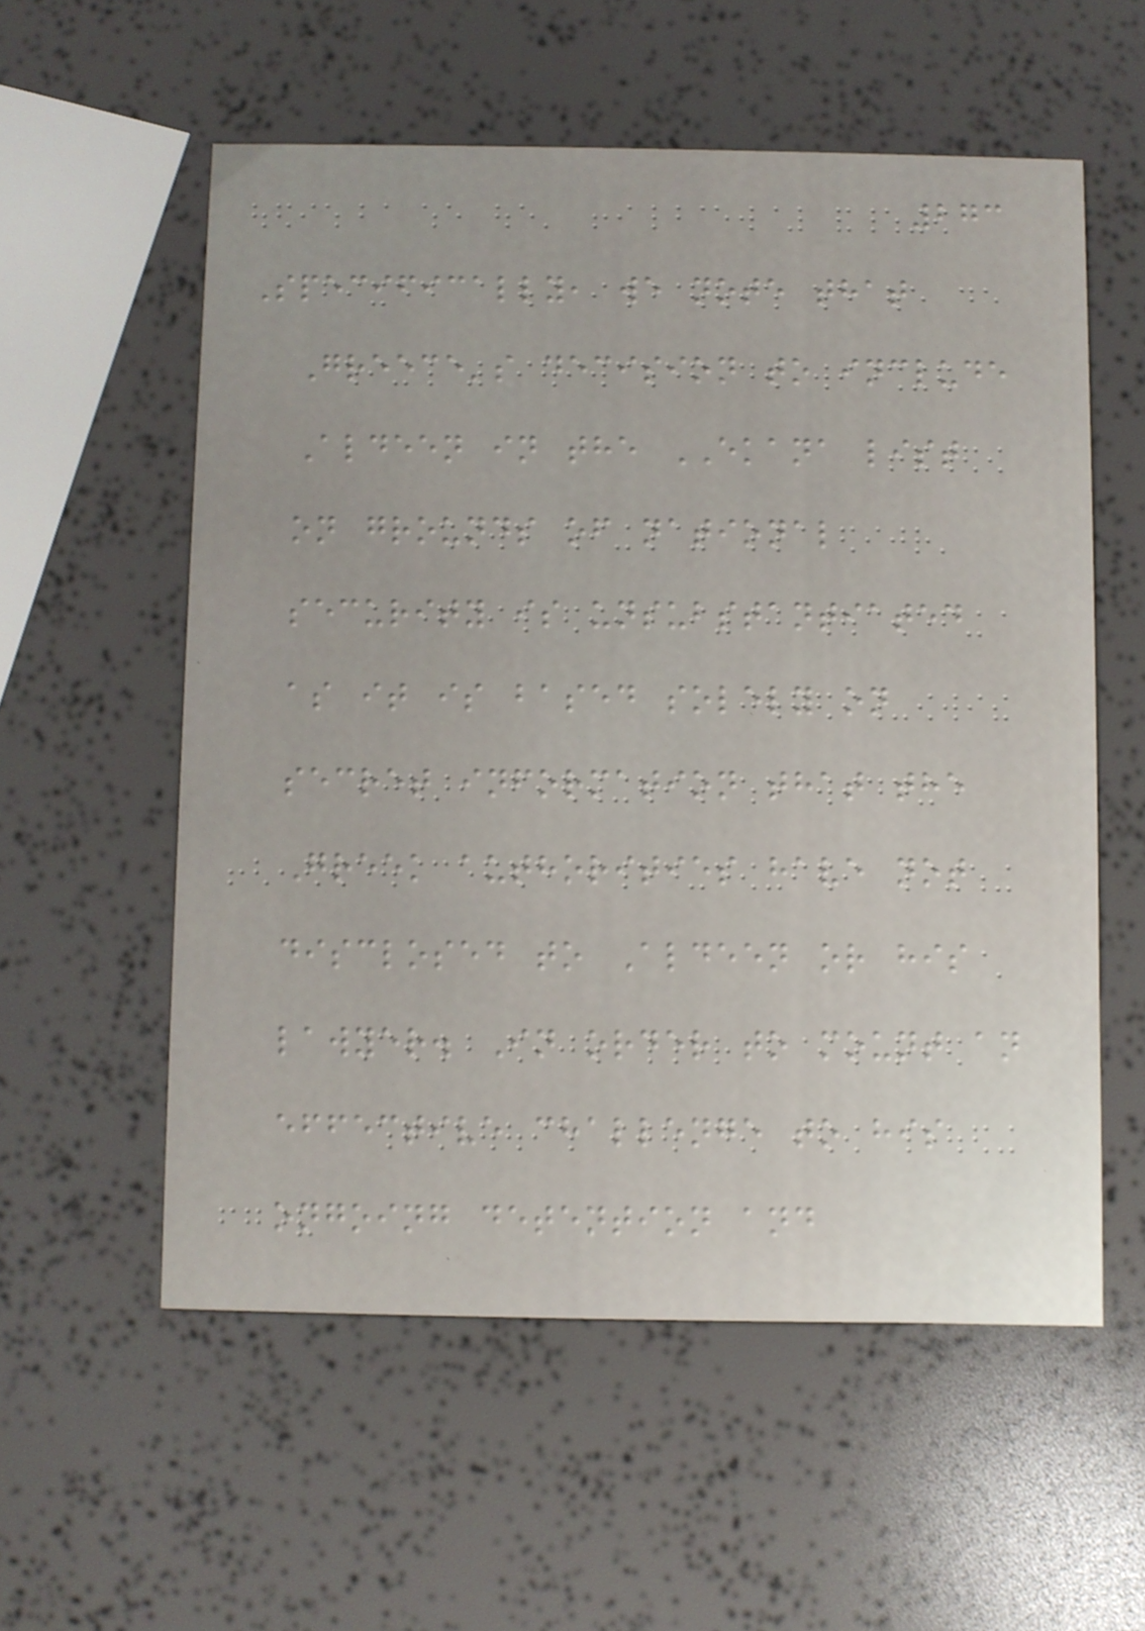273
Specifically, we note that
Greece's decision to include
Aldeen in the EKANA list
on grounds of national
security is unsubstantiated
as it is based solely on
secret information that the
Greek authorities have not
disclosed to Aldeen or his
lawyer. In order to mount an
effective challenge to his
ongoing detention and
